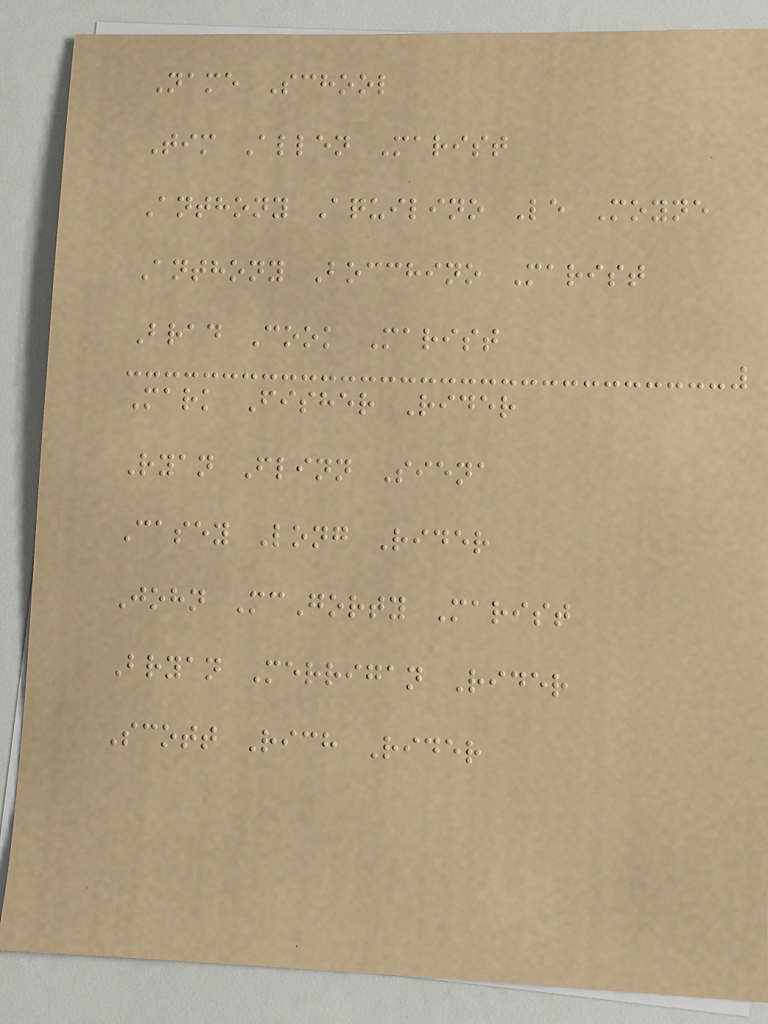Name School
Tim Allen Marist
Anthony Aquilino Le Moyne
Anthony Bocchino Marist
Brad Cook Marist
Mark Fisher Rider
Ryan Flinn Siena
Casey Long Rider
John McGorty Marist
Bryan Merrigan Rider
Scott Rich Rider
